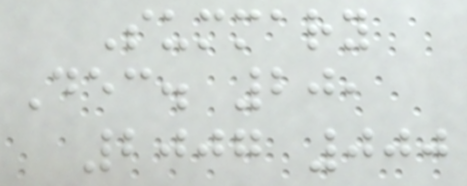Summary
Dec. 20,
2007 000
